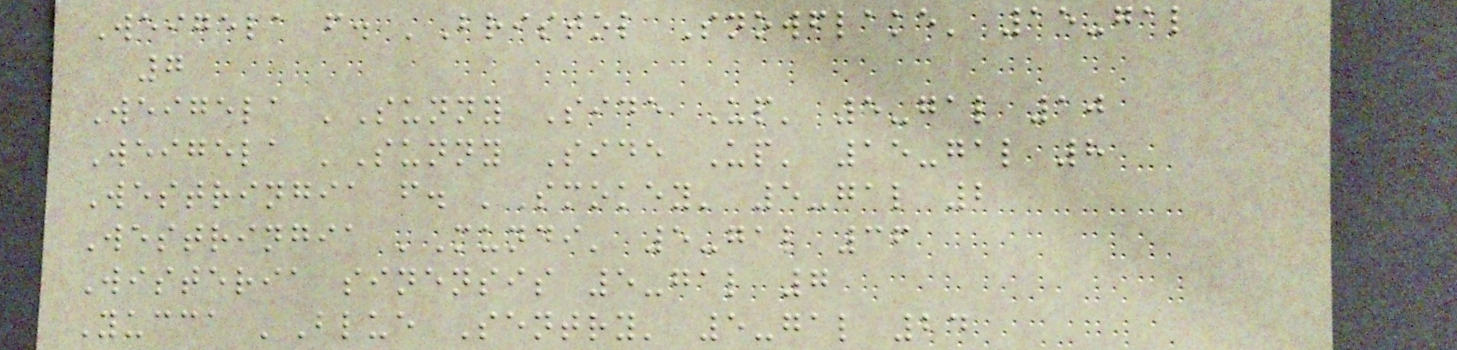Weigela f. 'Bristol Snowflake' 15-gal
7
Weigela 'Sunny Side Up' 5-gal 10
Weigela 'Sunny Side Up' 15-gal 8
Westringia f. 'Smokey' 5-gal 2
Westringia 'Mundi' 5-gal 36
Wisteria sinensis 5-gal 7
Yucca 'Blue Sentry' 5-gal 24
